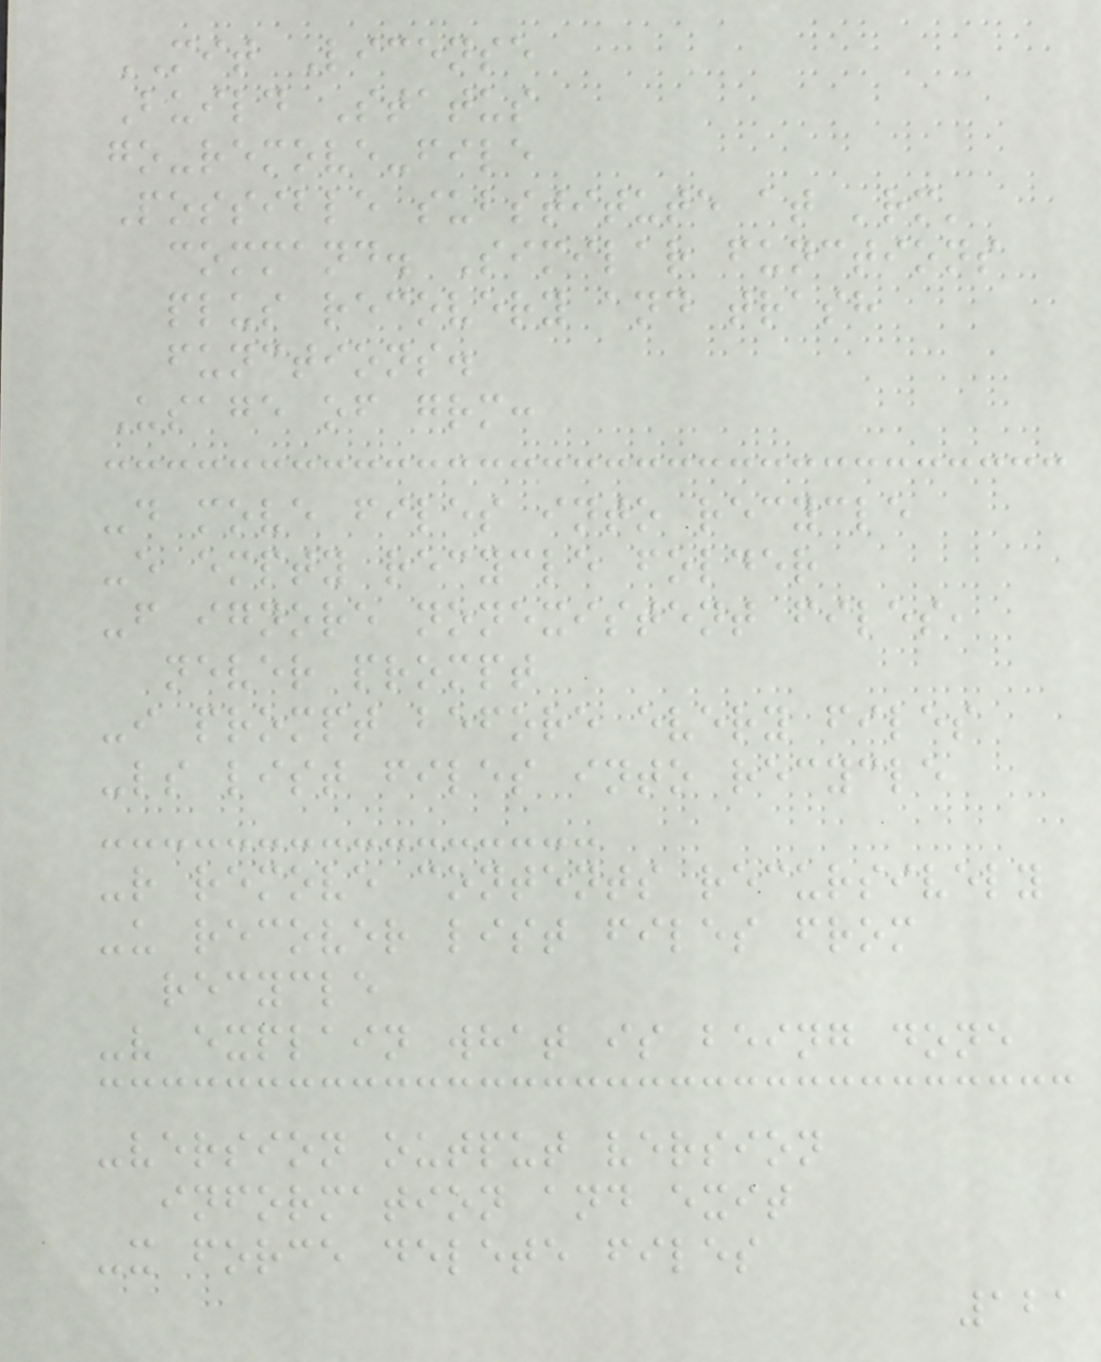MIT License
Build Status
go-remove-file
Possible substitute at 'rm'
command. Similar functions
plus recovery and trash
functions.
Usage of grm:
-d move files into recycle
-e empty recycle folder
-f ignore nonexistent files,
never prompt
-i prompt before every files
-ls list files into recycle
-r remove contents recursively
-u recover list files from
recycle
-v explain what is being done
-version output version
information and exit
-x force delete files
121
